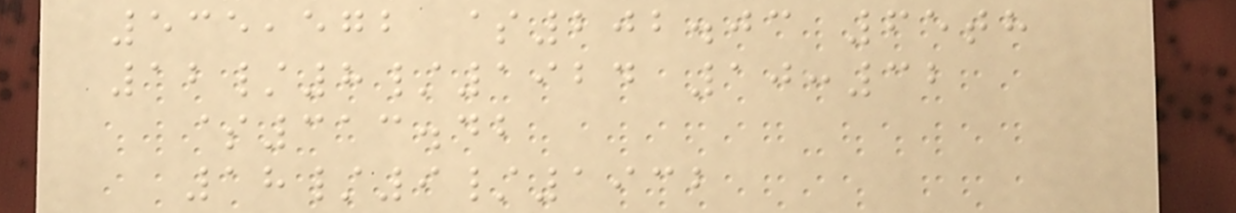535,572 $202.03 65th
12/8/1924 10:32
$313.42
18/9/1932
